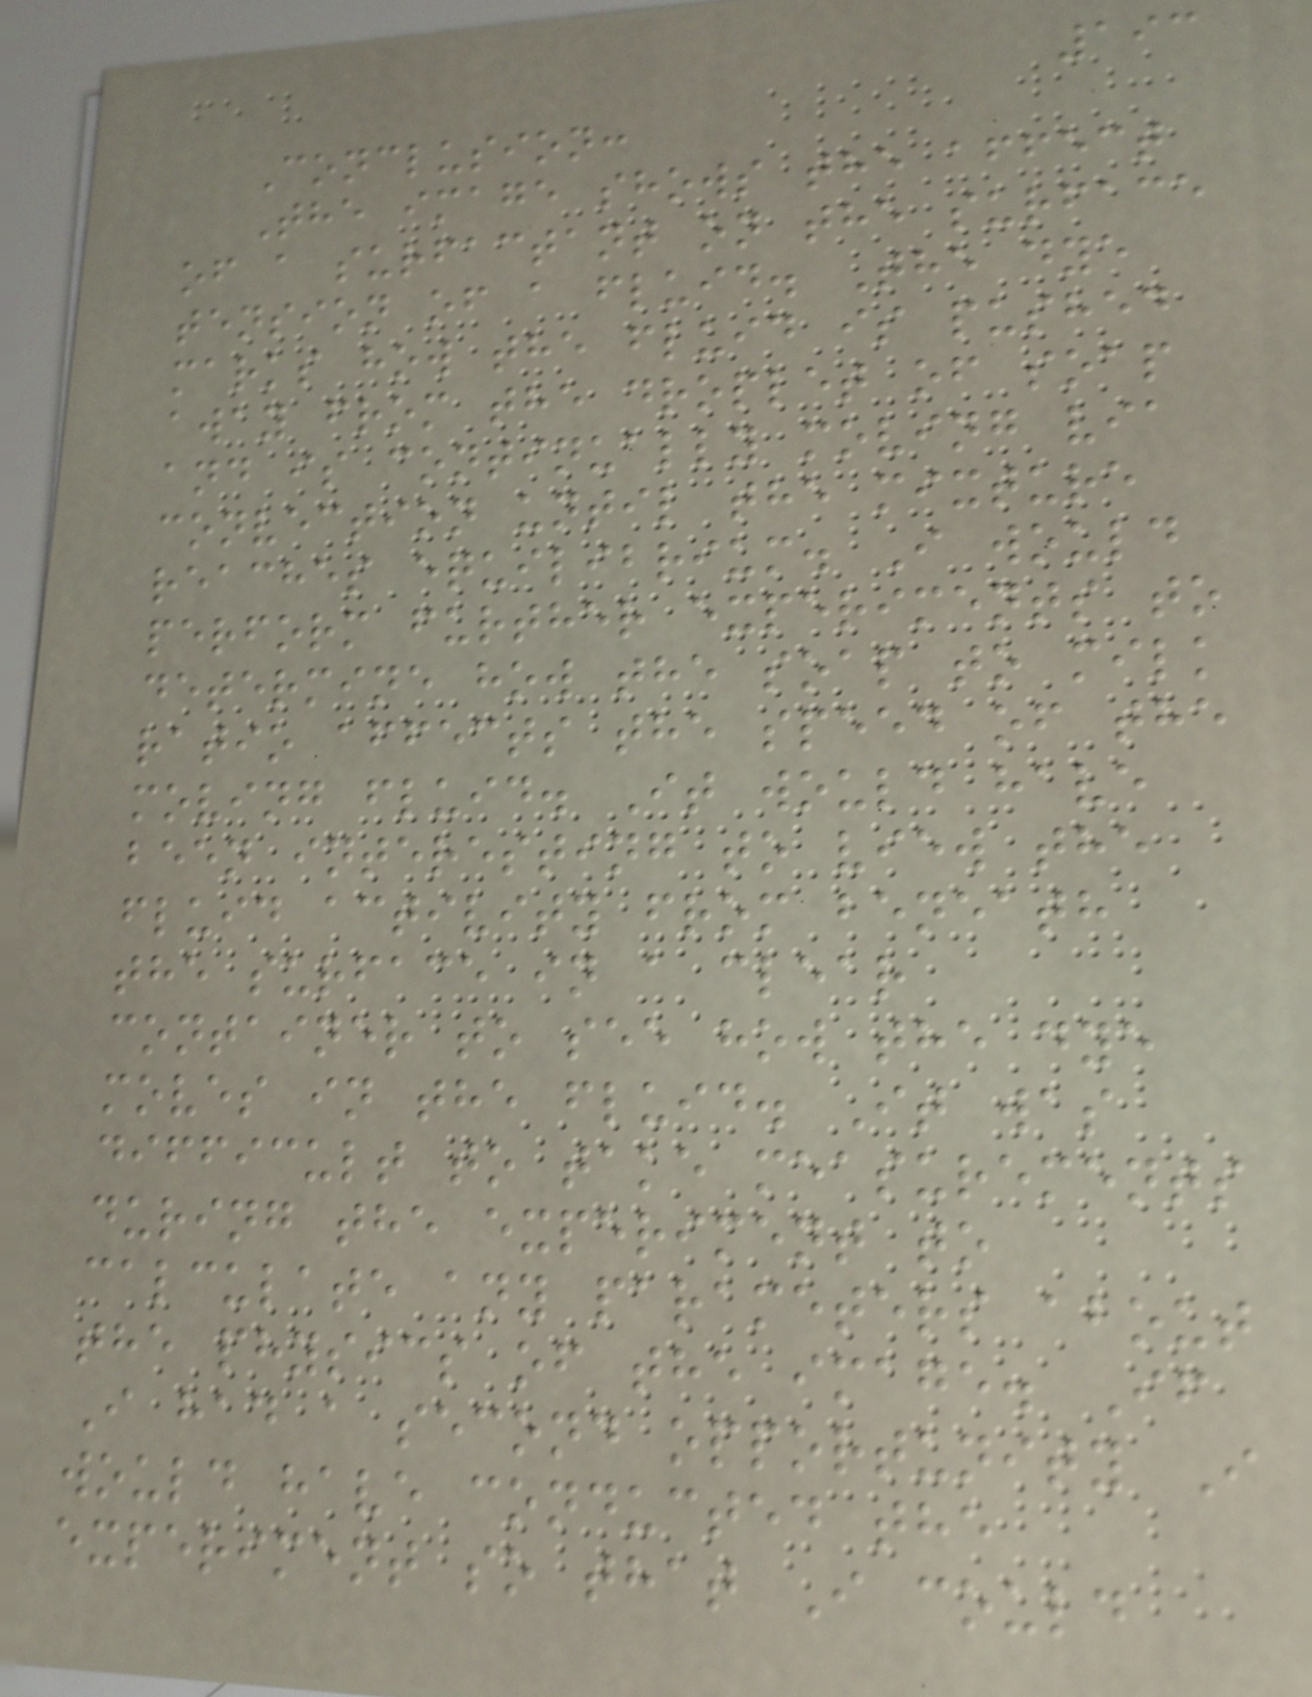193
Conclusion:
The image shows the affect
of a surfactant on the surface
tension of a fluid. The dye
marks how the fluid is pushed
away from the droplet of soap
and is continually moving via
convection until the mixture
reaches equilibrium. I would
perform further experiments to
determine how the soap to milk
ratio affects the speed of the
moving fluid. It would have
been interesting to view the
fluid activity from beneath
the surface in a clear
container to see how the dye
moves in the fluid. It was
difficult to take measurements
during the experiment to
calculate any parameters about
the physics of the image. If
I had a second opportunity I
would have conducted the
experiment so that I could
